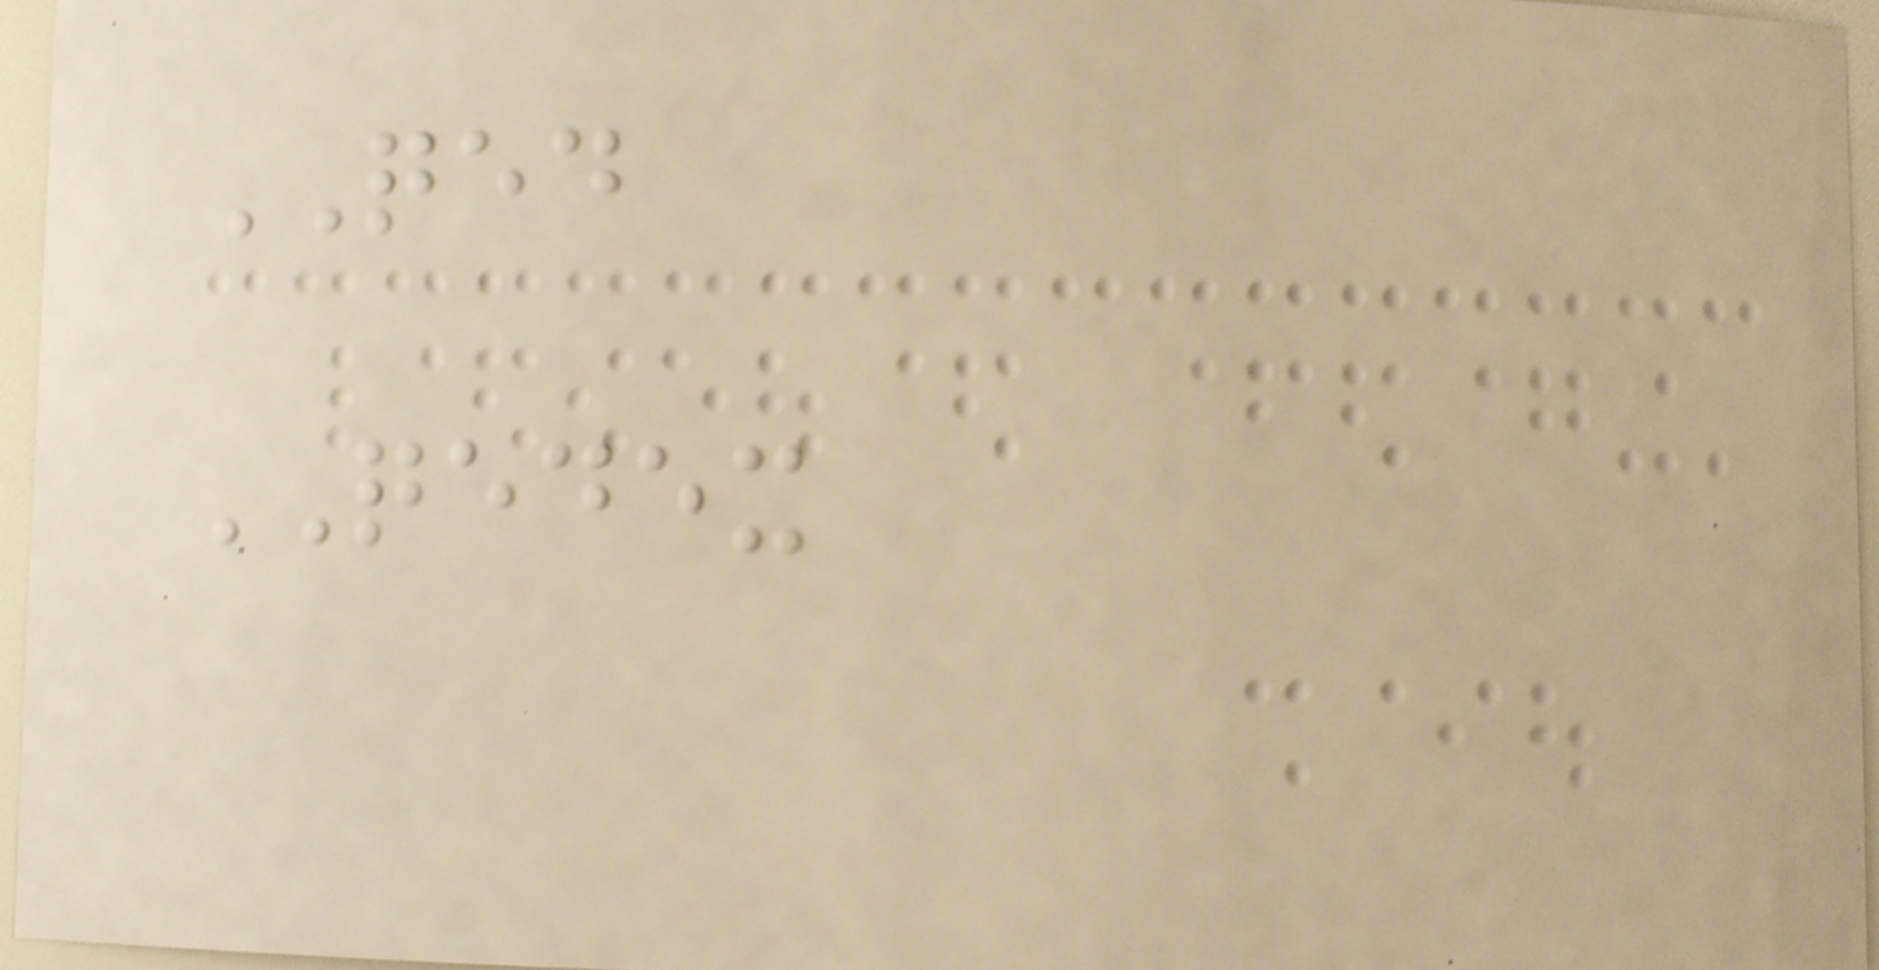QED
QEDEX
